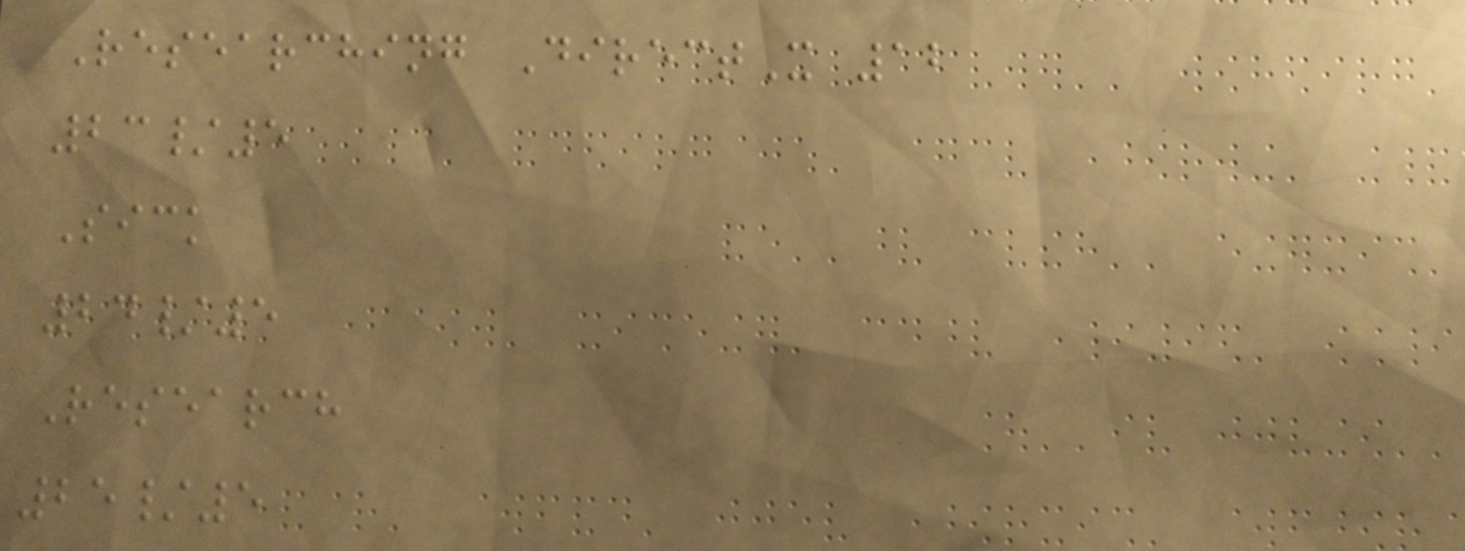Researching DirectX 12
23/5
Sick
24/5
Research
25/5
